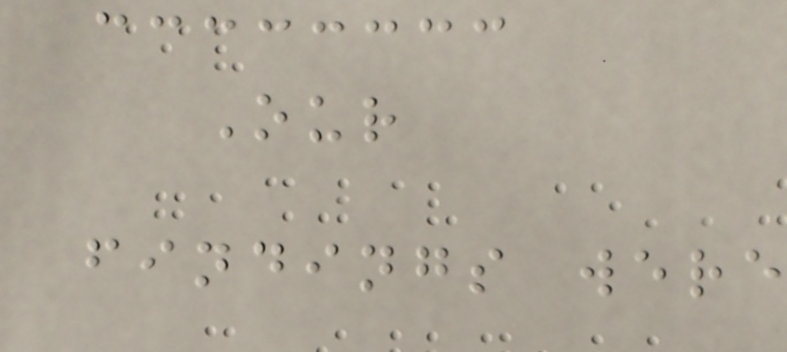Our
findings were
